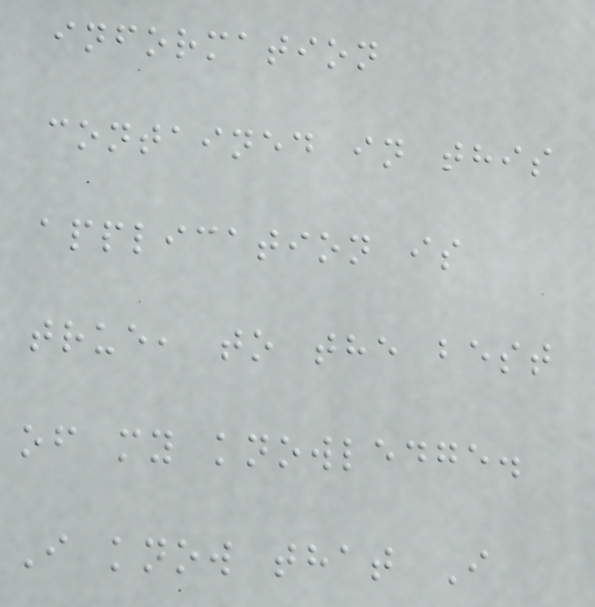information
contained in this
application is
true, to the best
of my knowledge.
I know that I
